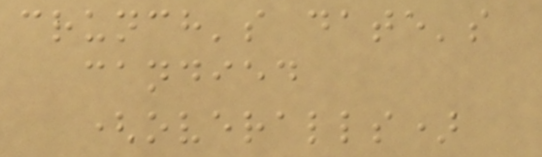crunch's date's
candied
(overalls)
